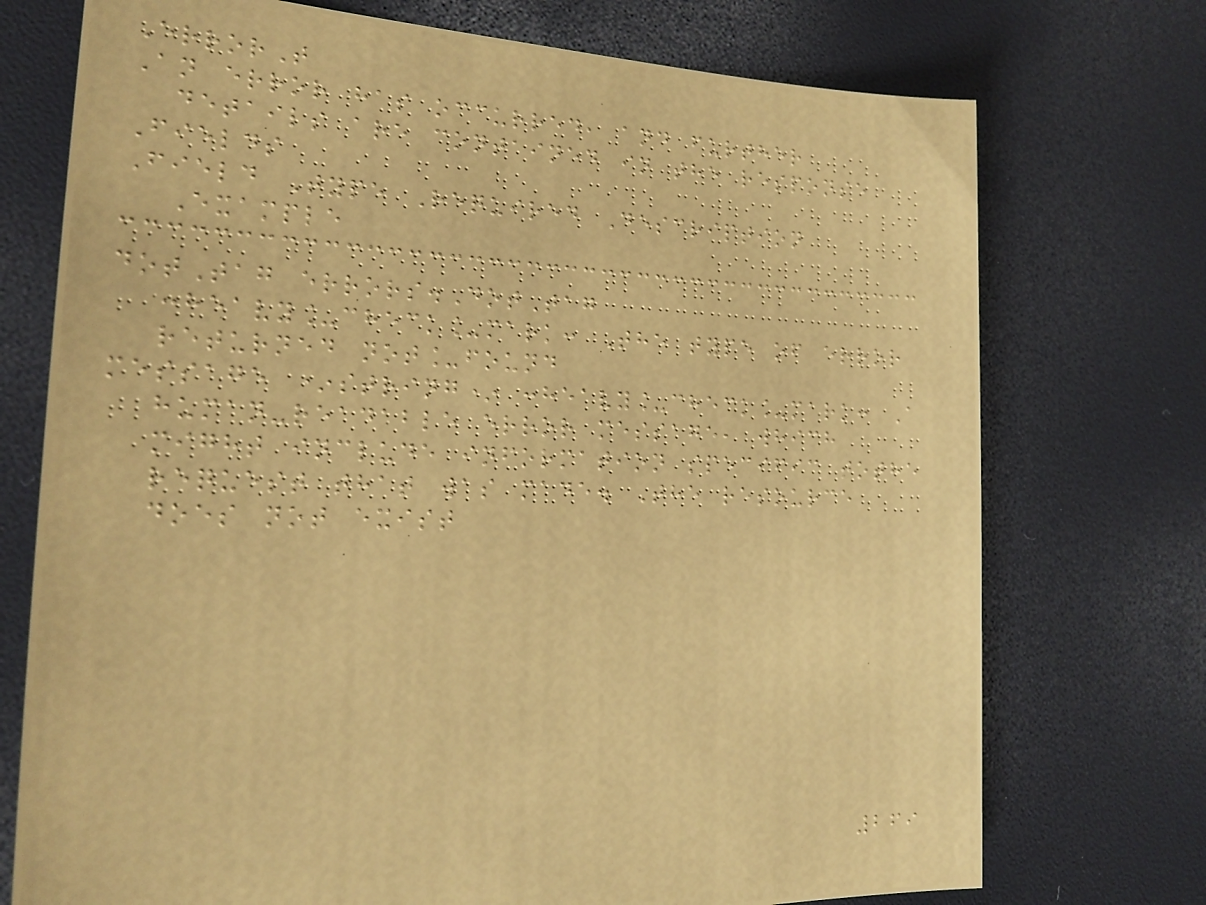ErrorT
An error has occurred, and further
details are contained in the response
Fields
Field Type Required Description
Example
dotTag errors.DotTag
:heavy_check_mark: The type of error
returned not_found
message *string* :heavy_check_mark: A
human-readable error message, which
might include information specific tothe
request that was made. The resource
does not exist
269
